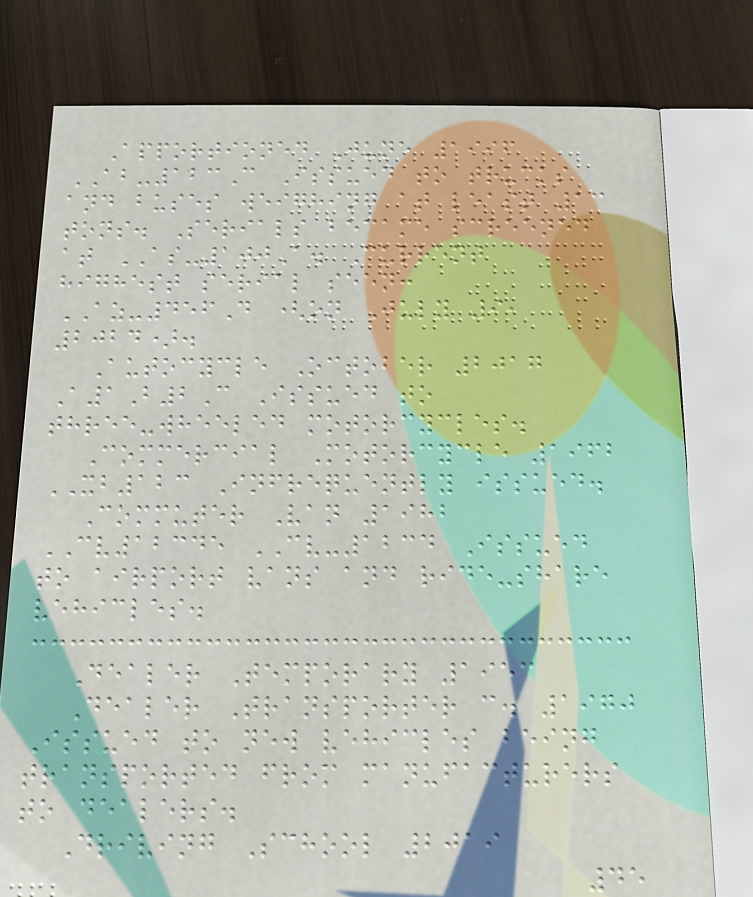Apportioned June 1996
AB-123C Issued to trucks
and buses weighing at least 13
tons. Serials became screened
at AS-100A. Current
highest serial seen:
AZ-456D (on July 9,
2024).
Autocycle October 2017
A1B2C Issued to
three-wheeled motorcycles.
Commercial Motorcycle 1962
XB123 Infrequently issued.
Commuter Van 1982
CV12345 CV-1234 Issued
to airport vans and ride-share
vehicles.
Dealer Temporary 1953
Dealer Transporter c. 1970
Issued to new vehicles being
transported from manufacturers
to dealers.
Driving School 2019
45
